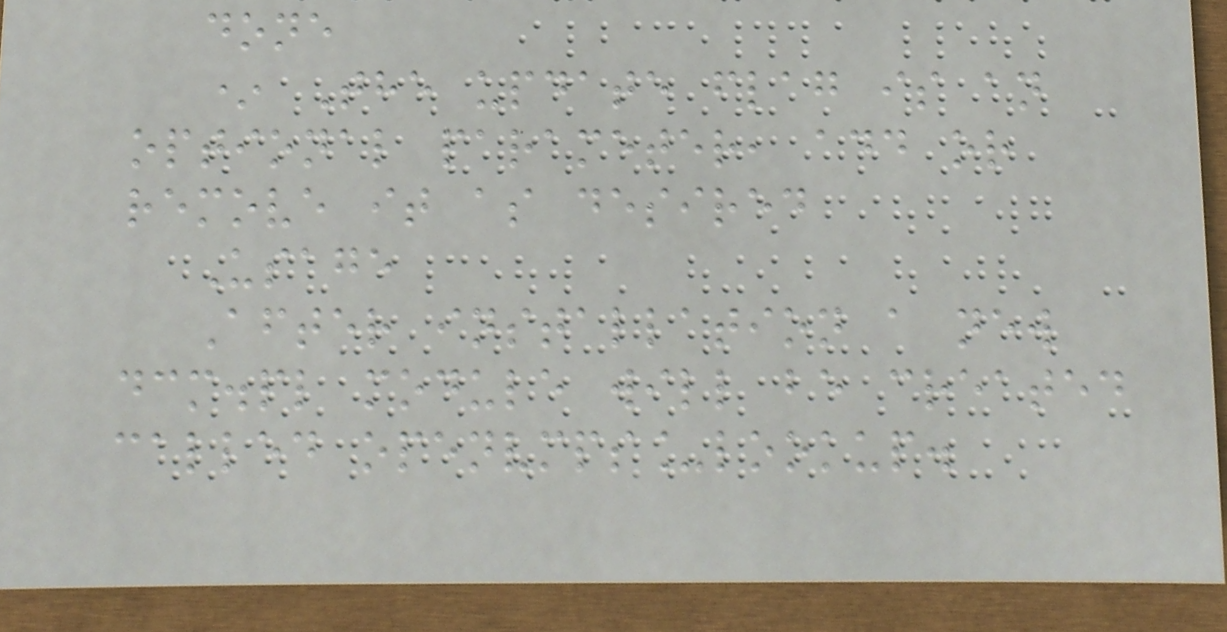done
* The update flag is an
optional parameter, add or
remove it as desired
Usage
After installation a new
dcm.pl module will be created
called openvmps_lookup.
